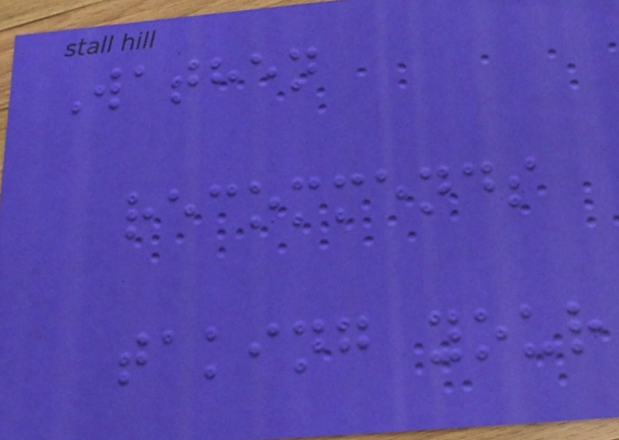Wathen
recommends
taking your
